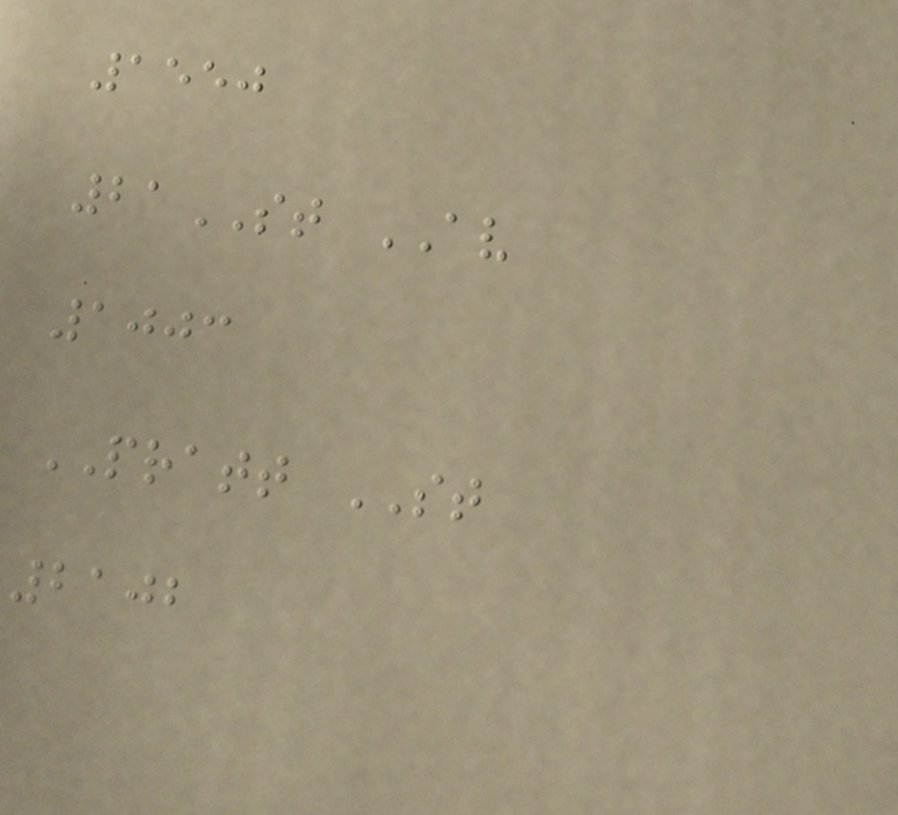1550
21ST AV
1003
PRATT ST
2102
